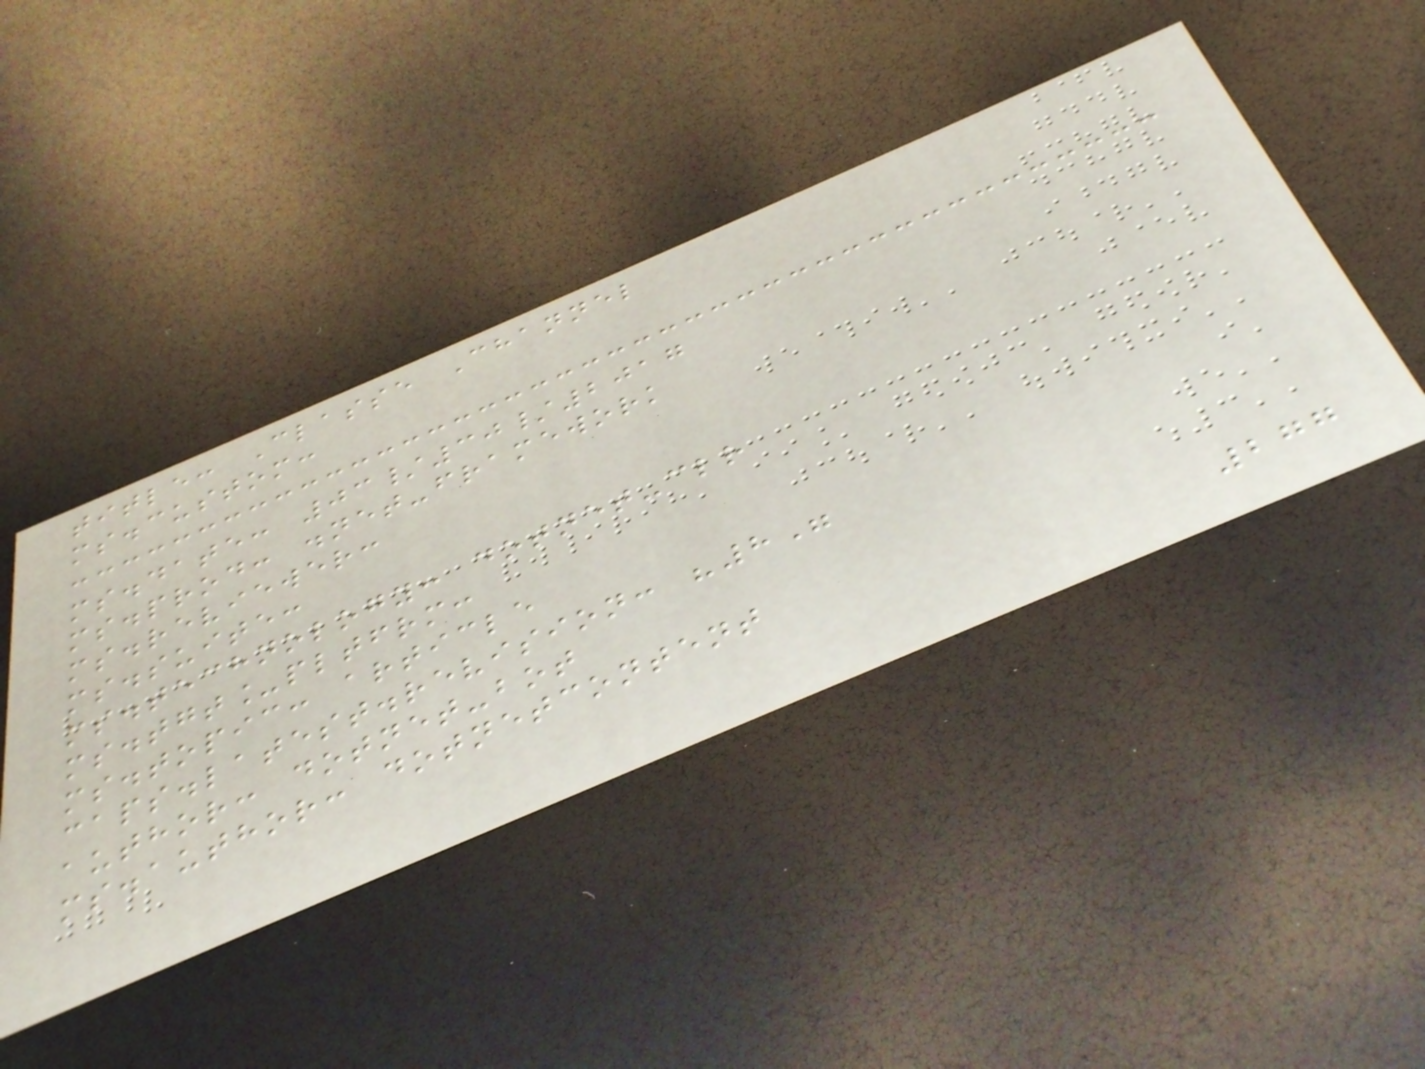title: Classe Channel
ms.custom:
ms.date: 03/30/2017
ms.prod: .net-framework
ms.reviewer:
ms.suite:
ms.technology: dotnet-clr
ms.tgt_pltfrm:
ms.topic: article
caps.latest.revision: "8"
author: dotnet-bot
ms.author: dotnetcontent
277
